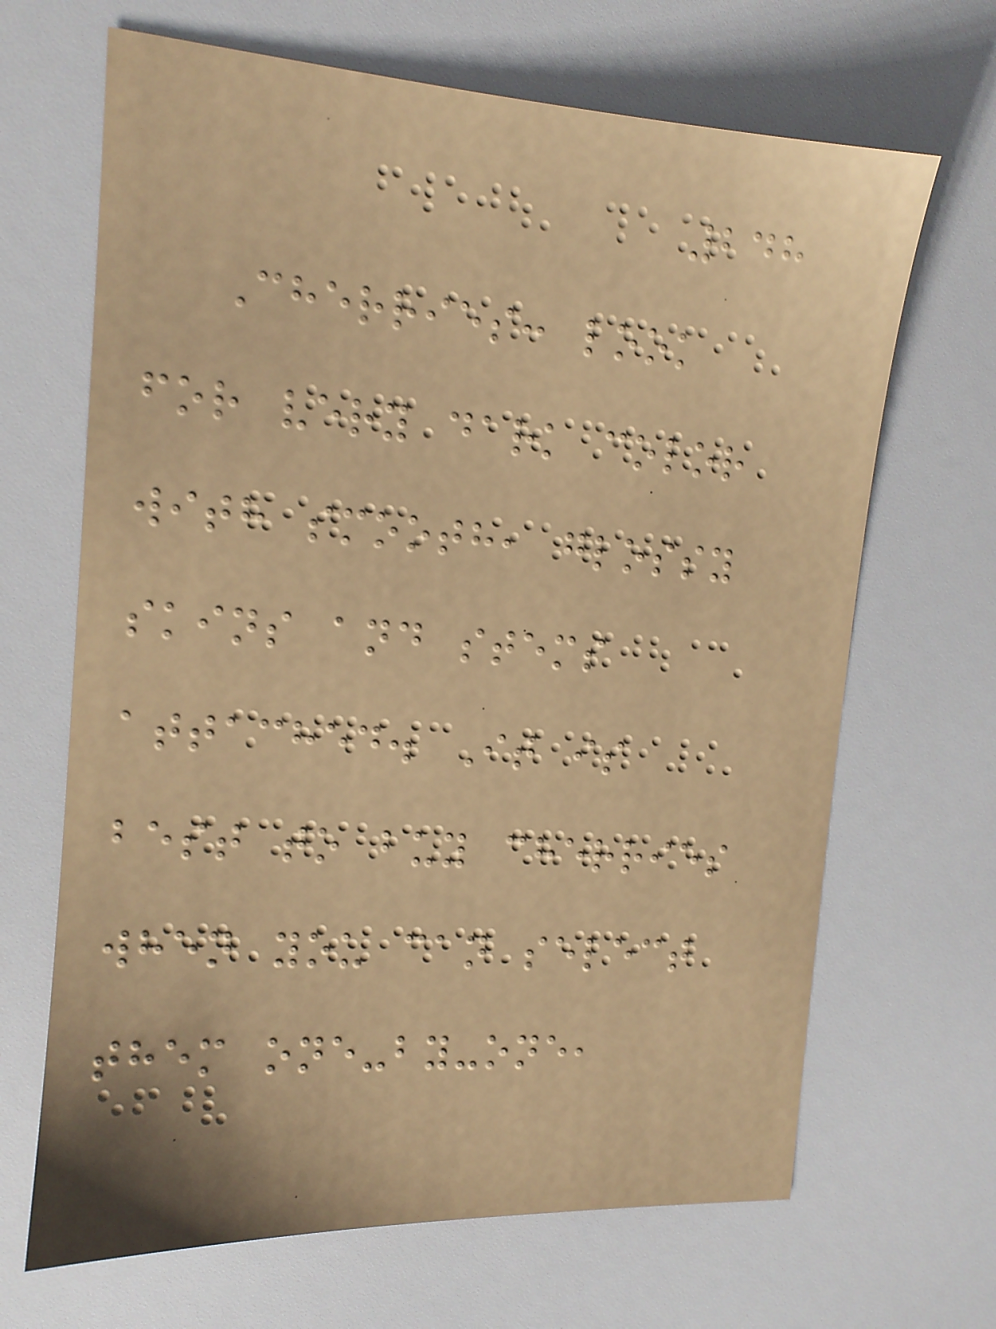248
Cherries: look
for very dark color
with smooth, glossy
skins and stems
attached. It is
best to buy cherries
when you can select
them one-by-one,
